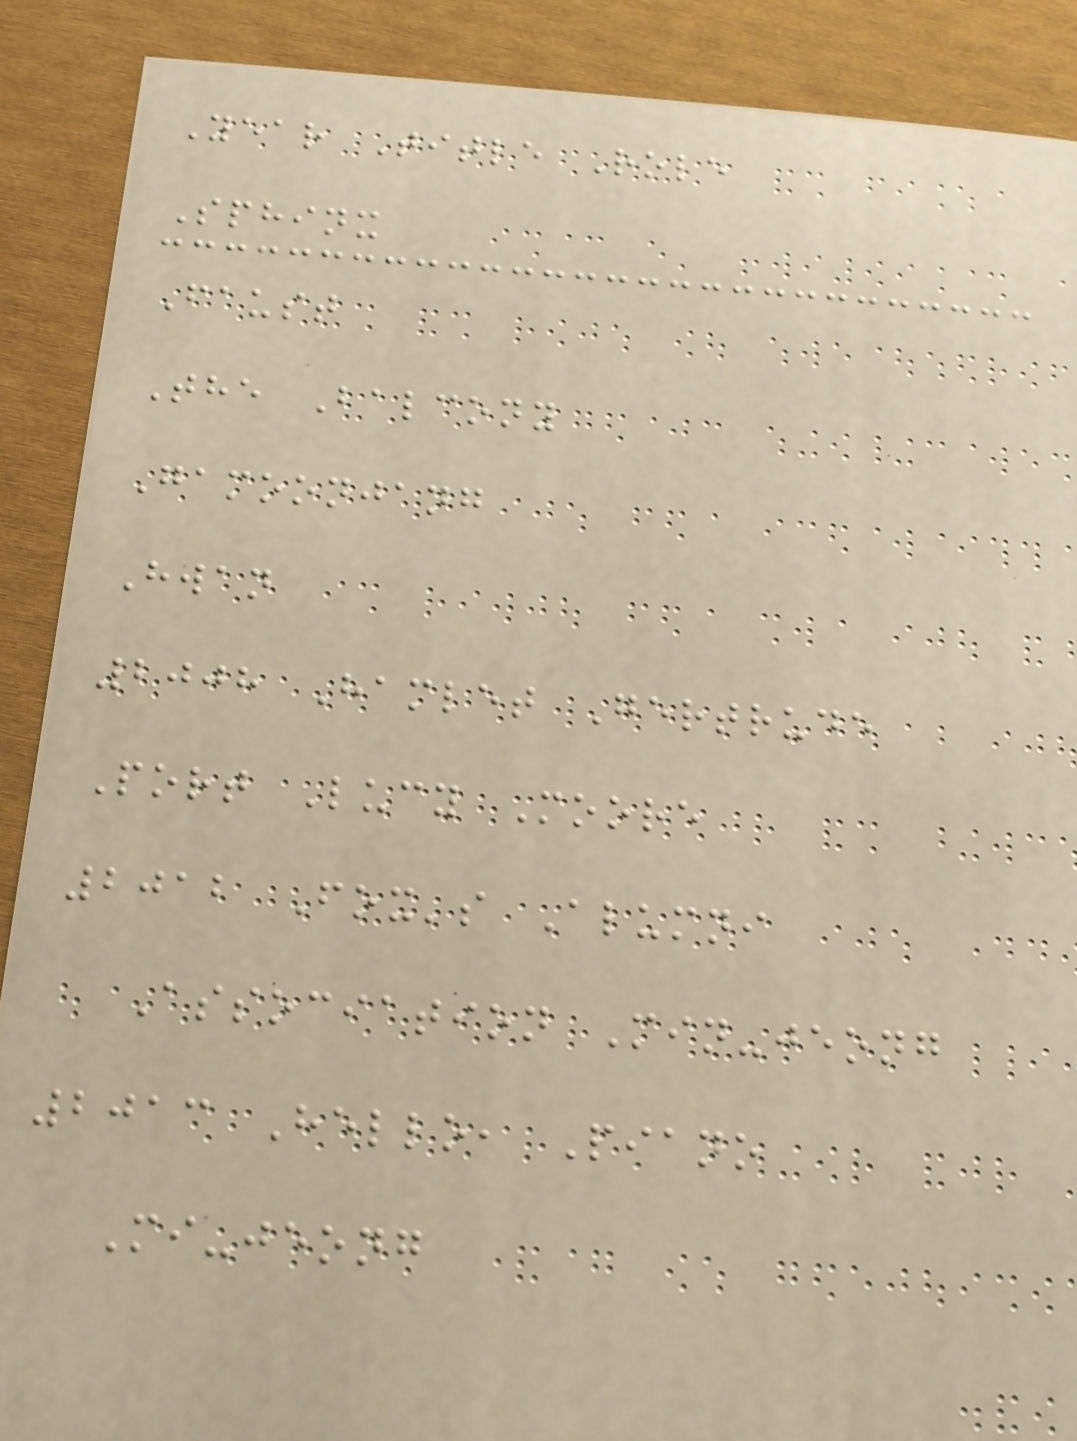Year Title Role
Sphinx
Faust
The Balcony
Gamoonjang
Hwan
2008 Hamlet Gertrude
Port Lucy Moore
2012 Fox's Alumni
Association Min-jeong
2013 Hello, Piano
Mi-jeong
